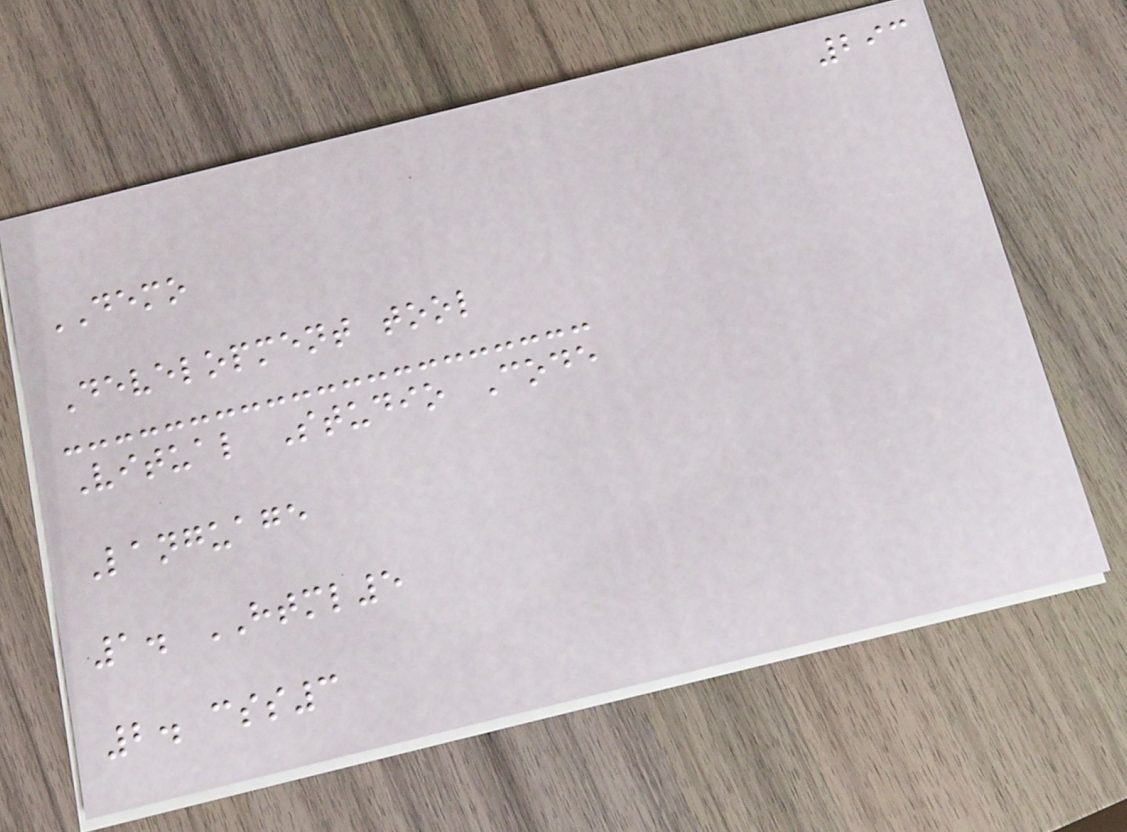293
DEMO
Development tool
Vitual Studio Code
Language
1. HTML5
2. css3
